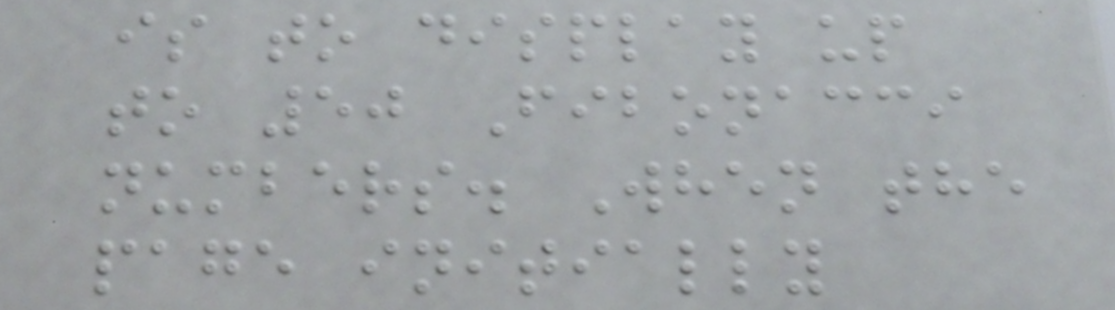is to display up
to 50 Fibonacci
numbers. When the
page initially
